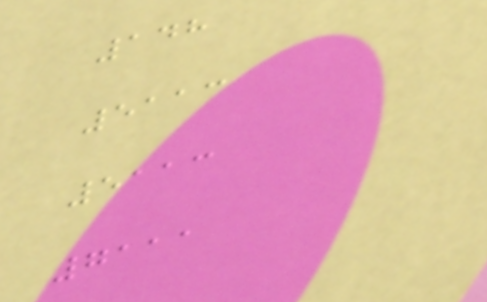148
5113
5113
7111
